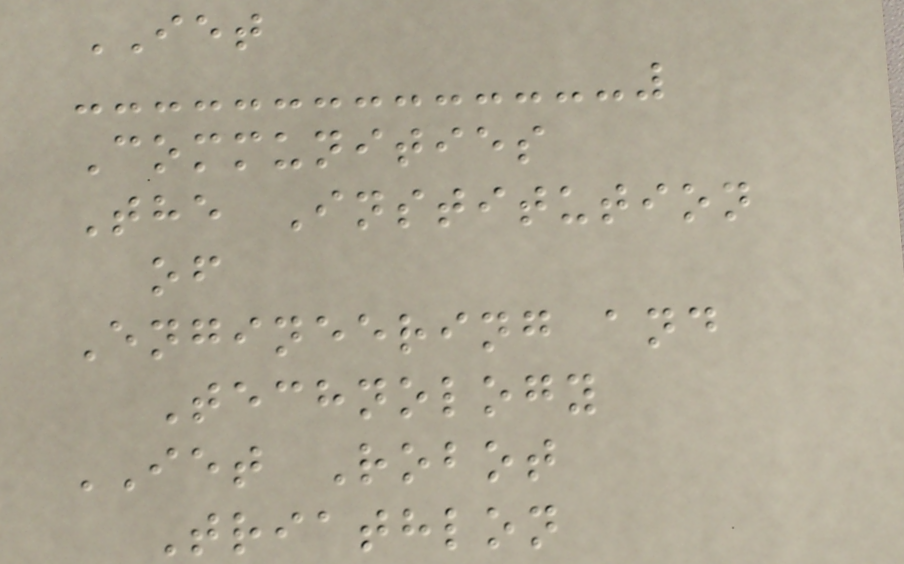IET
Communities
The Institution
of
Engineering and
Technology
IET Robot
Triathlon
